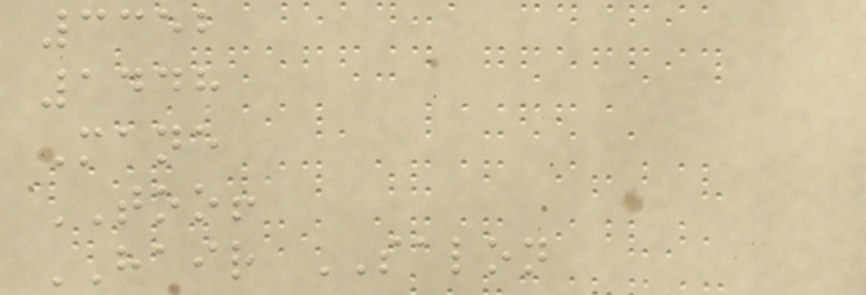3352
1448
Mane
TOO!
HAIR SALON
